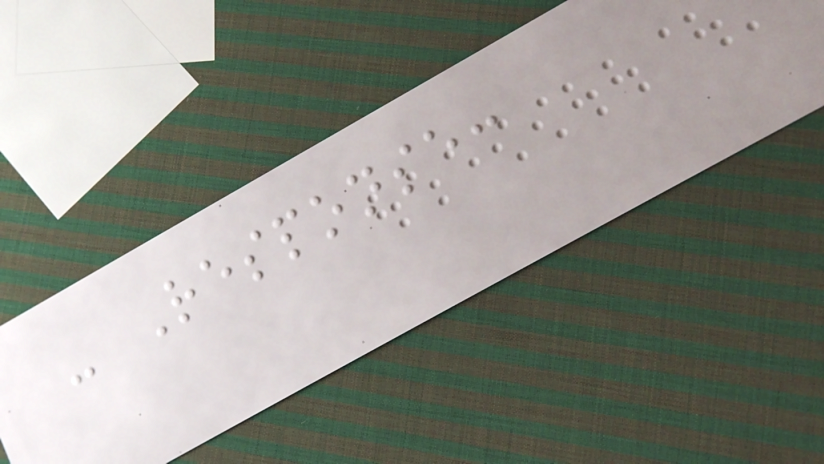- Response:
